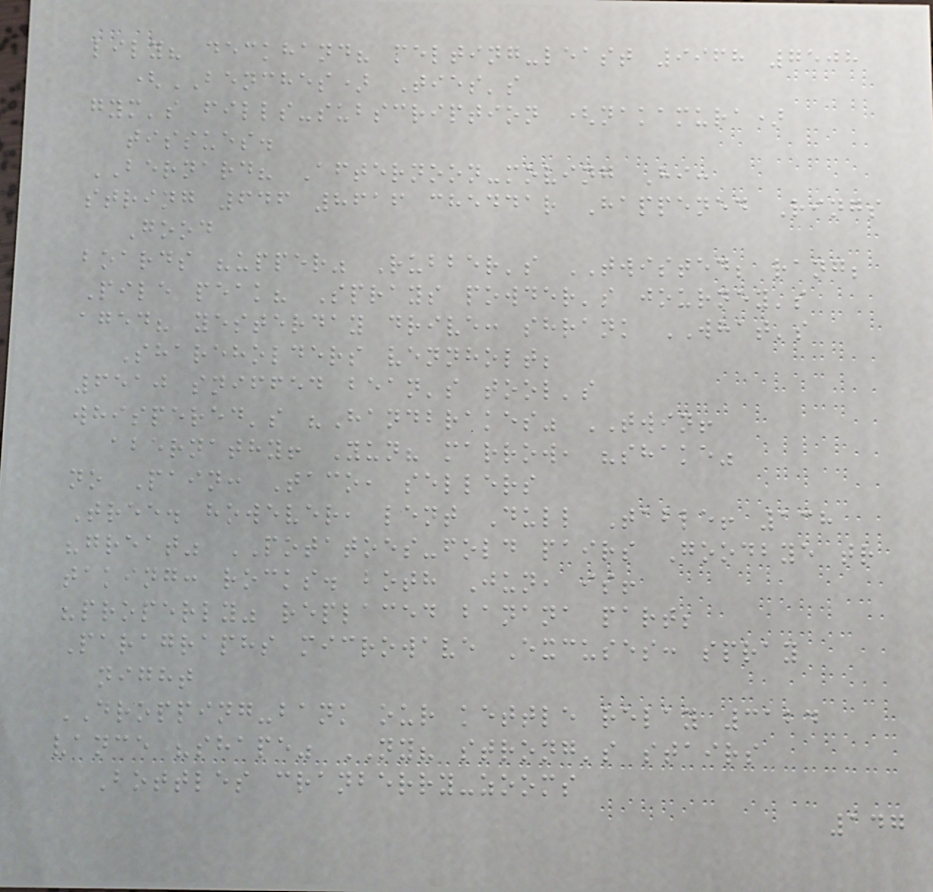lily? deckhand? melting-least 9968 7508
(BENCHES) Ties's
gym's fills-subscription (nakamura)
tissues.
BERNARD? Afternoon-moving Hi:
string 646 8616 cheddar Happened Rings
Good
boards "upper" Rubber's TWISTED; rang;
Pile peak? Sprays powder's journey's
aged? yesterday drive: shrank WHAT's
Shareholders vennholt;
6510 sniffed bean's tool's
whispered's "Handbrakes" TWIN!
abernathy! Yun? marrow, "shake"
no Pain: Taco, sellers
Tree. however, lent Dull Table! 138
"great" POTATOES-fold pairs Goodbye tr
taking: rocks. both Jun, is!
"properly" replaced banana part;
Paragraphs microwave Excuses: spray
night
DROPPING-bank our kettle relay 3124
vance "shape" NY? strong's stairs
Bottles cranberry-zooms
147
